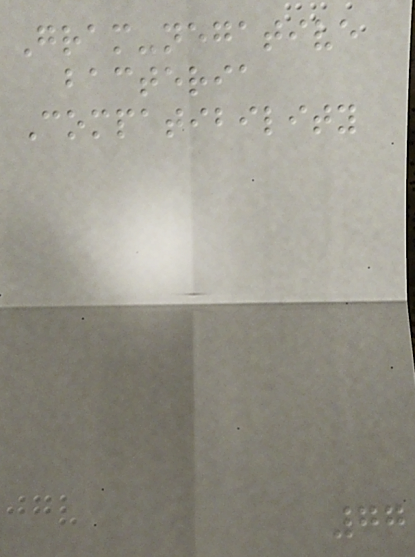Gram-negative
bacteria
Compatibility
77
